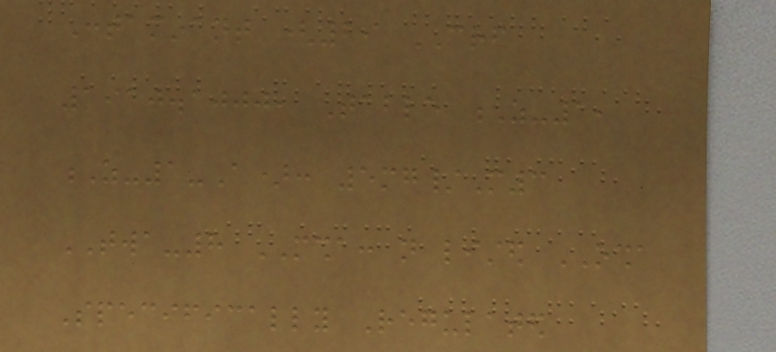Contaminant (29 CRF
1910.1000, Table Z-1,
Z-1-A): 5mg/M3
TWA-8 MSHA: not listed OSHA
Specifically Regulated
